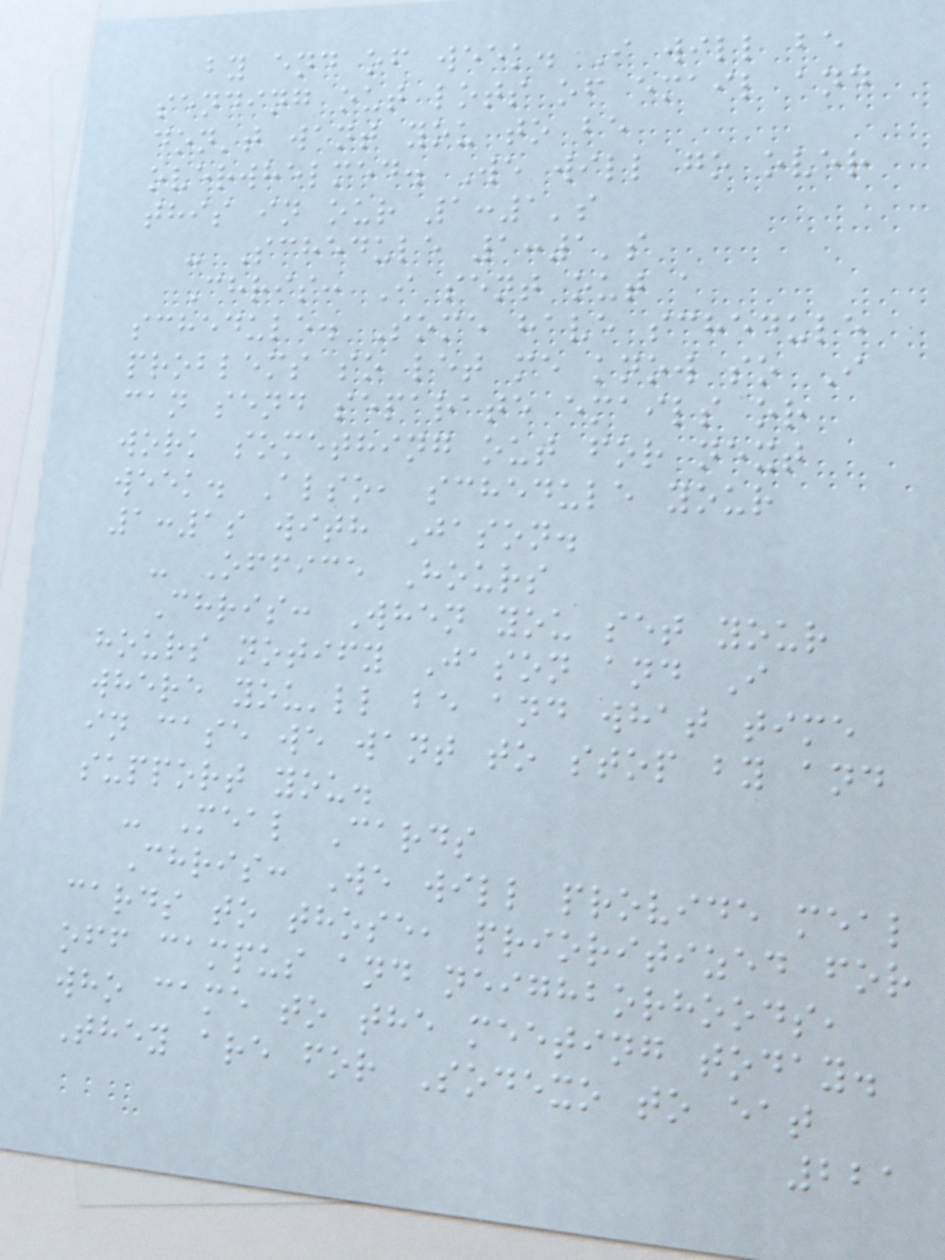by end of week. I will be
sending out lots of email and
don't want you to be
overwhelmed. We will go over
this in our 1:1's
- Schedule 1:1's
Chris: I sent out a
schedule. Some have schedule
problems so let me know so I
can send separate emails or
work something out for next
week. Also, schedule your
1:1s with Jason.
- Office Hours
Chris: When you set your
hours notify Jason and I
where you'll be and what time
in case we want to stop by and
support you.
- Meal Cards
Chris: We will provide meal
cards to those, prioritized for
off campus and neighborhoods,
who came to the meeting today.
They are for Sodexo to eat
221
